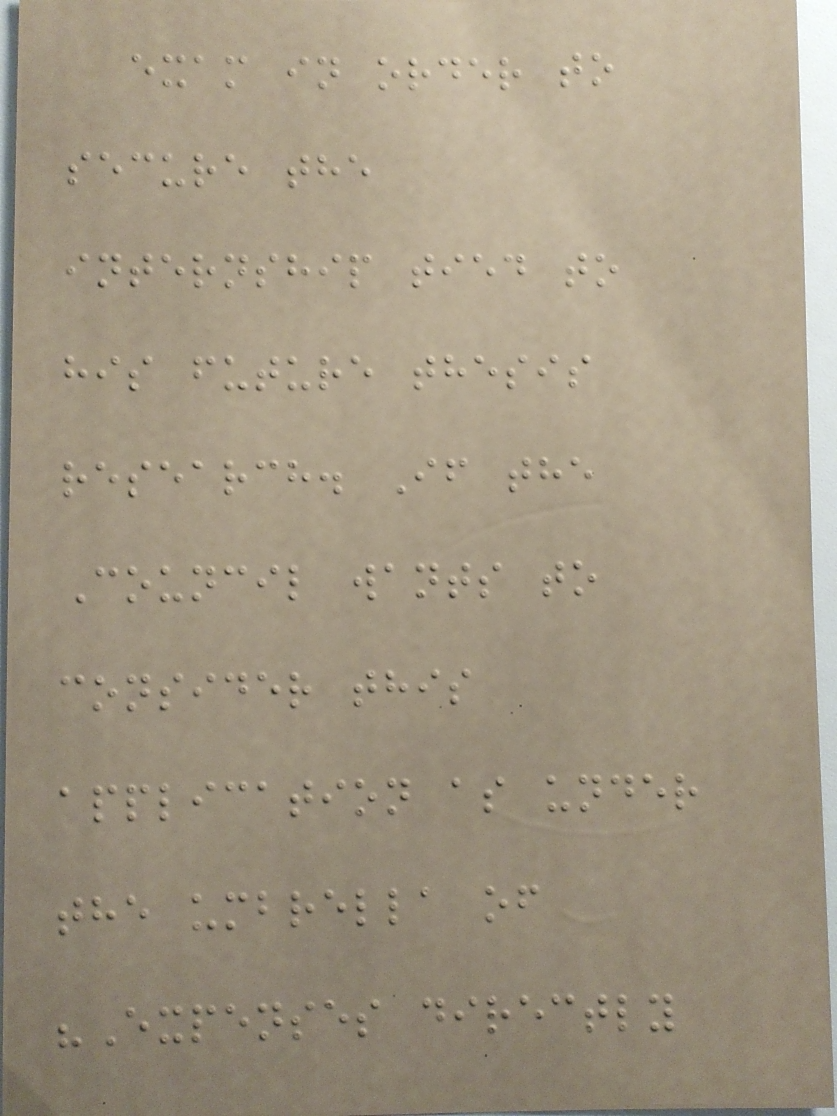exam in order to
secure the
internship tied to
his future thesis
research. If the
Council wants to
consider this
application as under
the umbrella of
"Expenses directly
